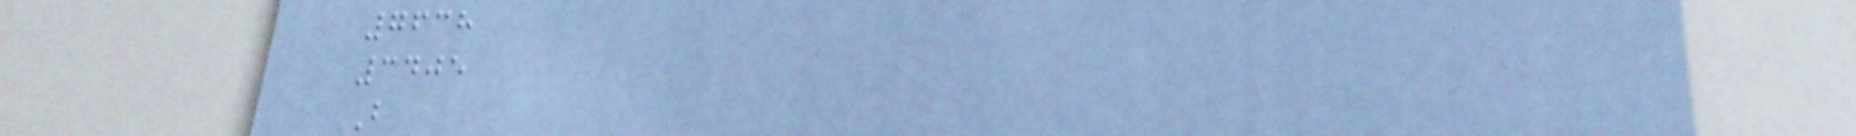7638
3405
B
